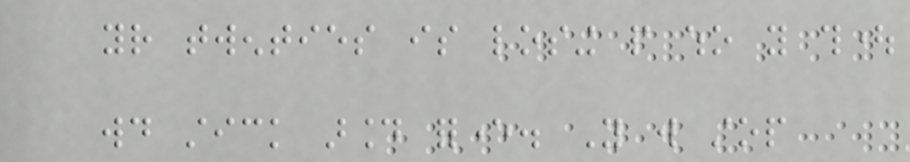your twenties is losing people who you thought
would stick around forever. You will stop
